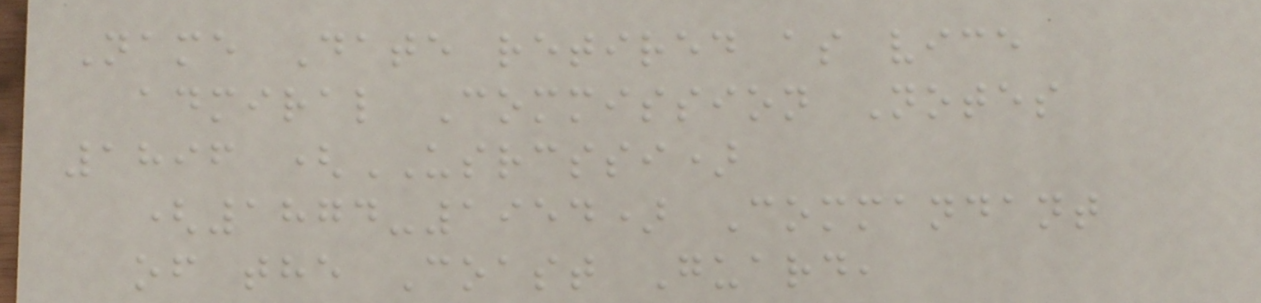Name Date retired as vice
admiral Commission Notes
1896 (USRCSSI)
(1874-1954) Commandant
of the Coast Guard,
